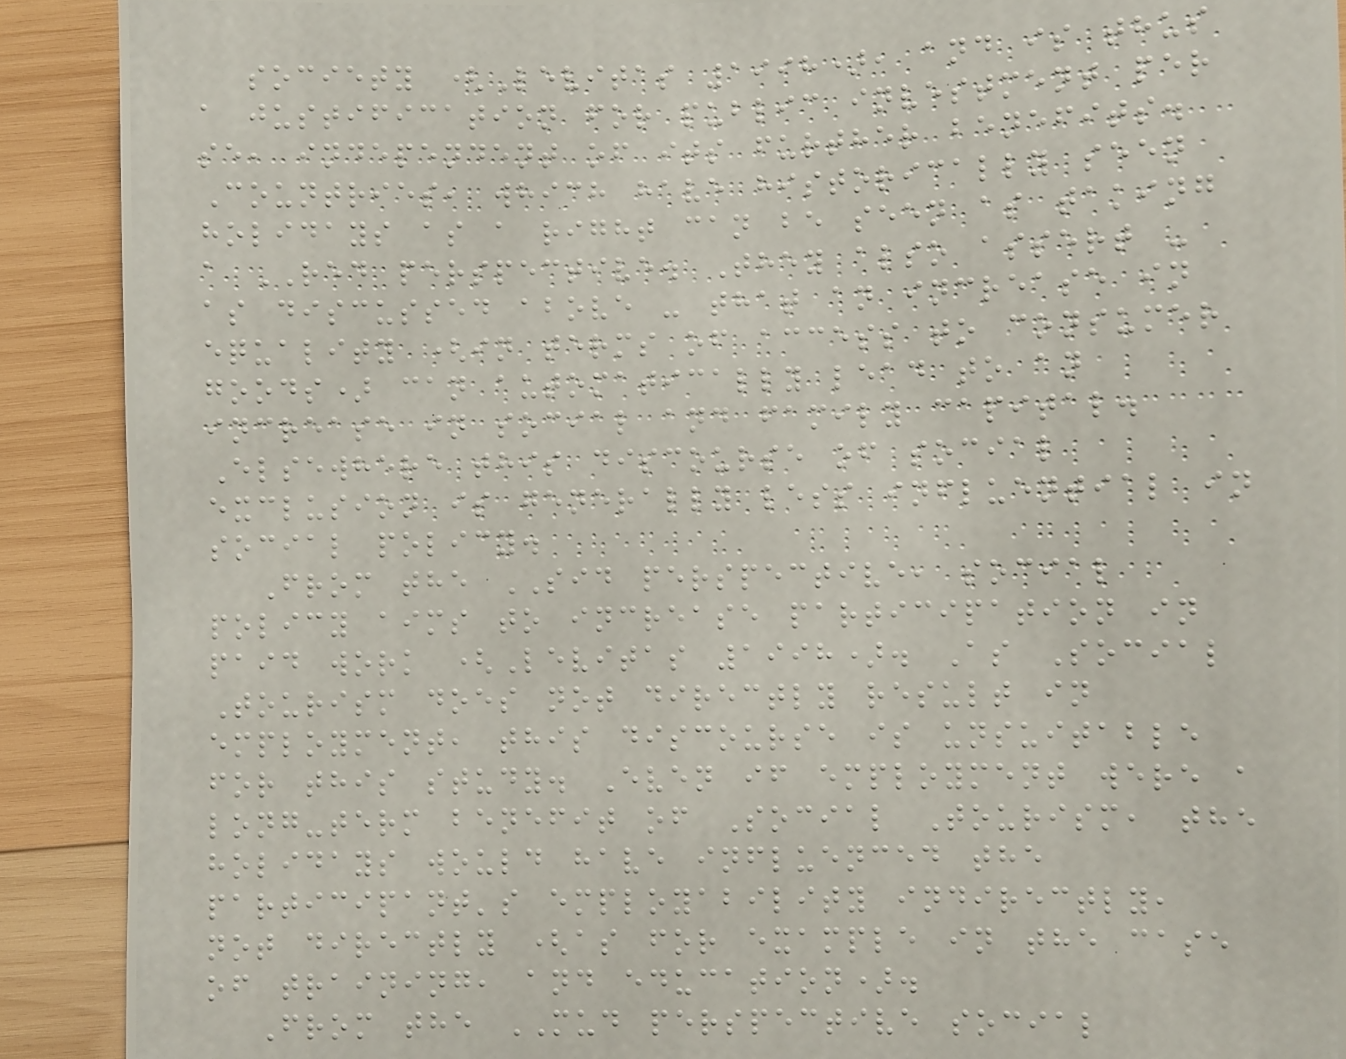society (Levitas 1998), and is thus
a justification for public investment per
se, independent of its further benefits.
Countries, which have historically seen
holidays as a right can be seen as taking
a RED perspective. They also assert -
as discussed above - that an increase in
equality (in terms of access to consumer
goods) can automatically lead to an
increase in social and family capital.
Elsewhere this discourse of social
exclusion is generally less influential in
social policy.
From the SID perspective, social
policy aims to increase participation in
paid work (Levitas 1998). As Social
Tourism does not directly result in
employment, this discourse is unsuitable
for this study. Even if employment were a
long-term benefit of Social Tourism, the
holidays would have influenced the
participant's employability indirectly,
not directly (as for example in the case
of training, and education).
From the MUD perspective social
